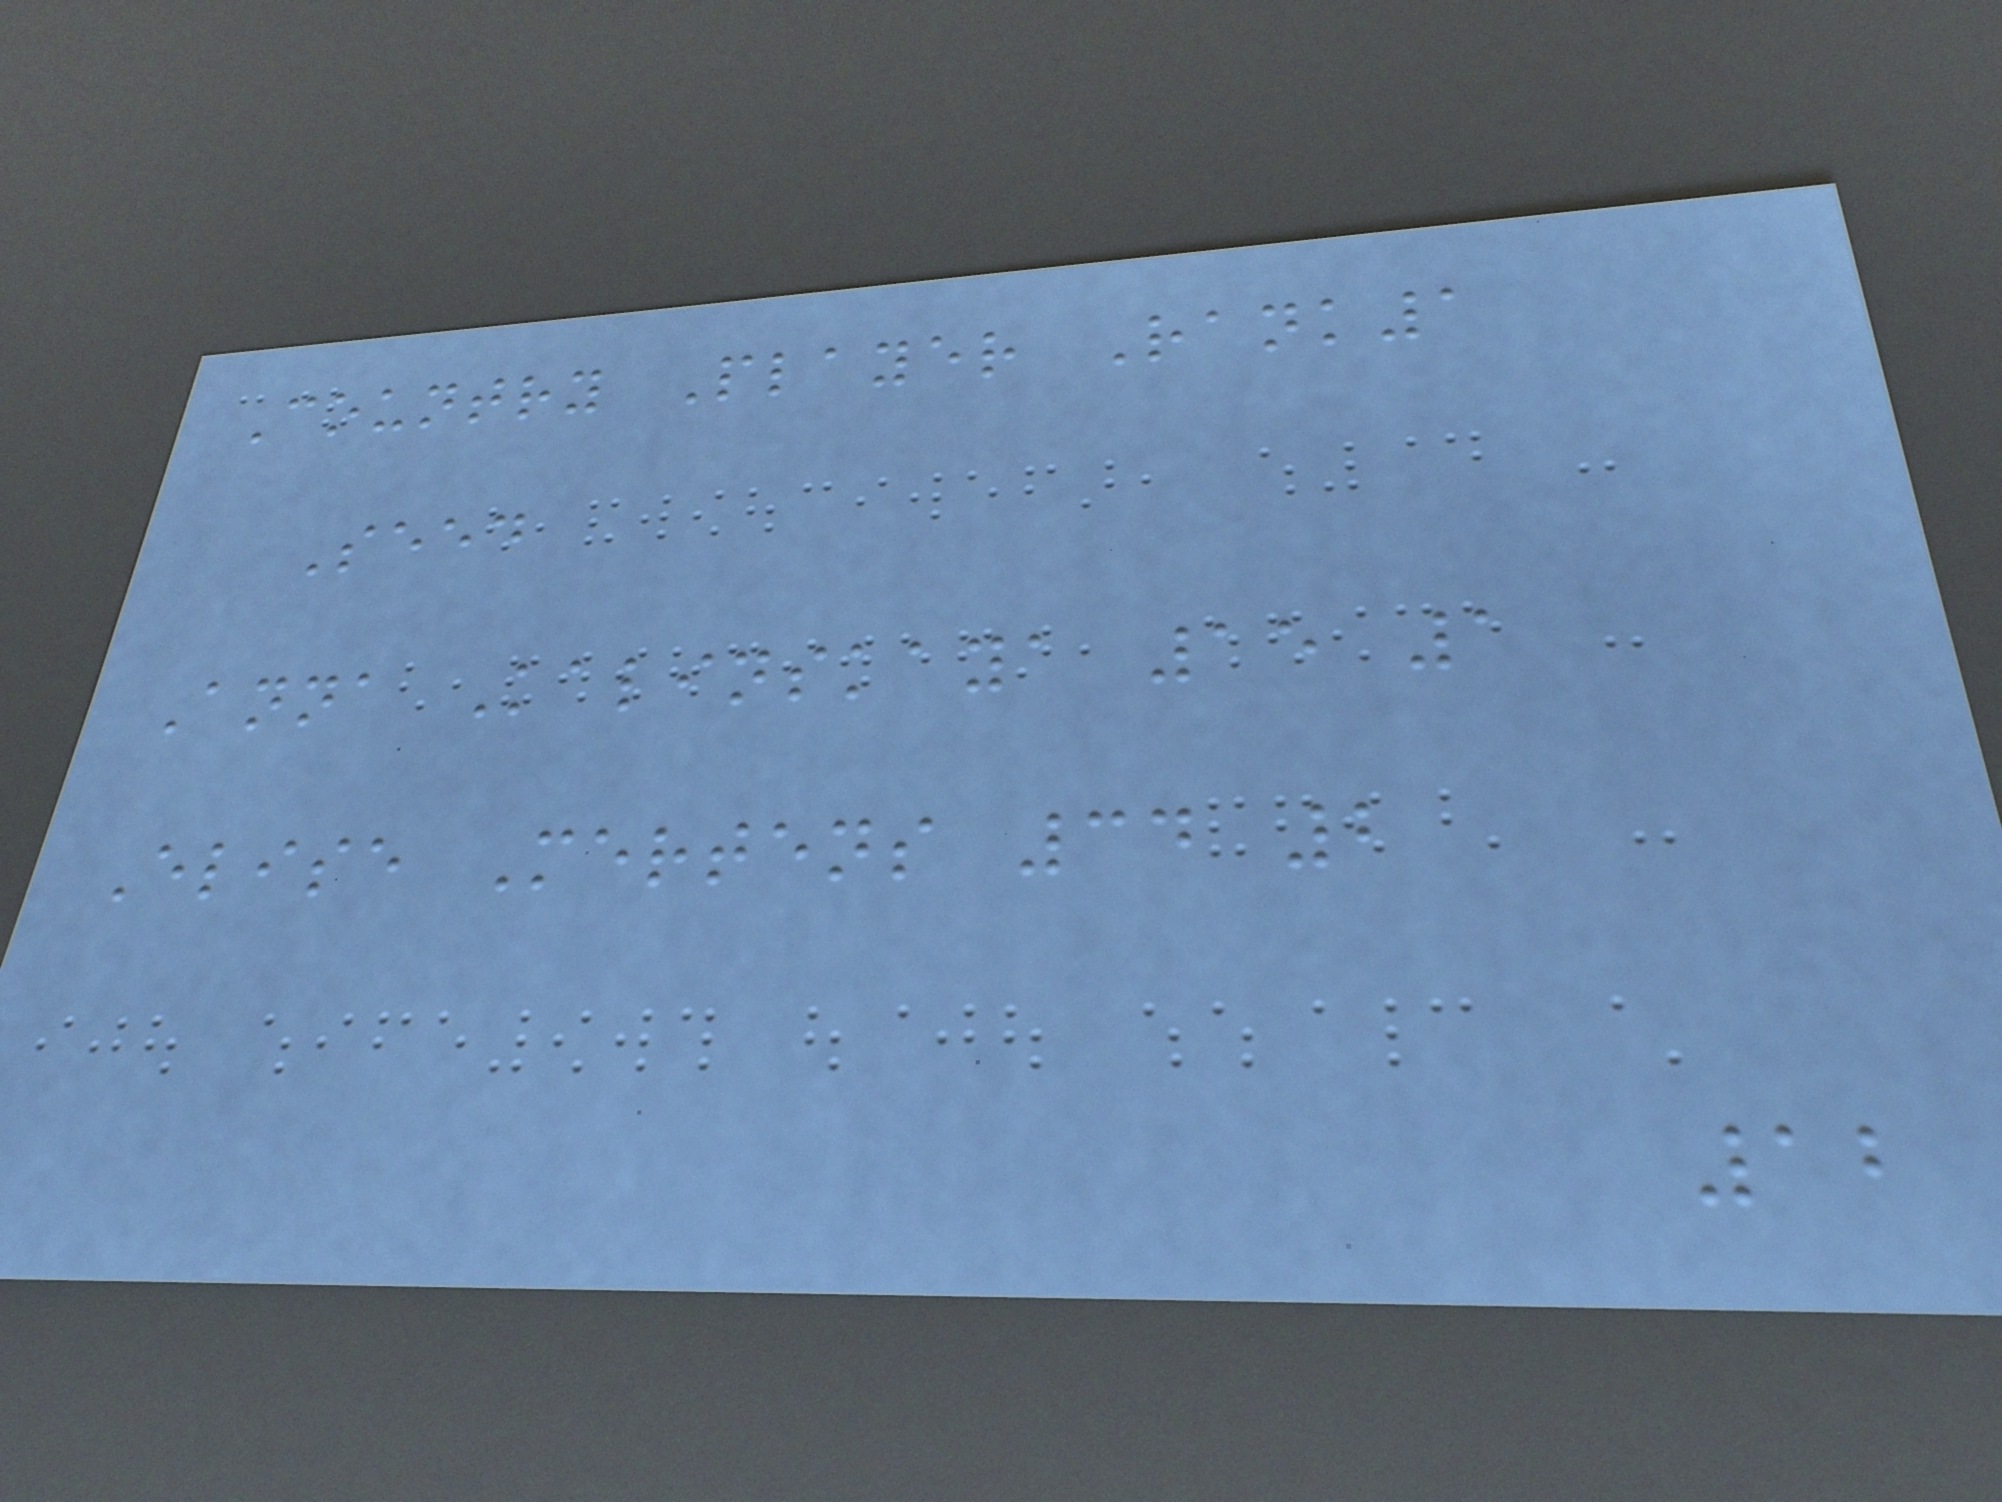Country Player Rank1
Seed
Anna Kalinskaya 15 1
Elise Mertens 34 2
12
